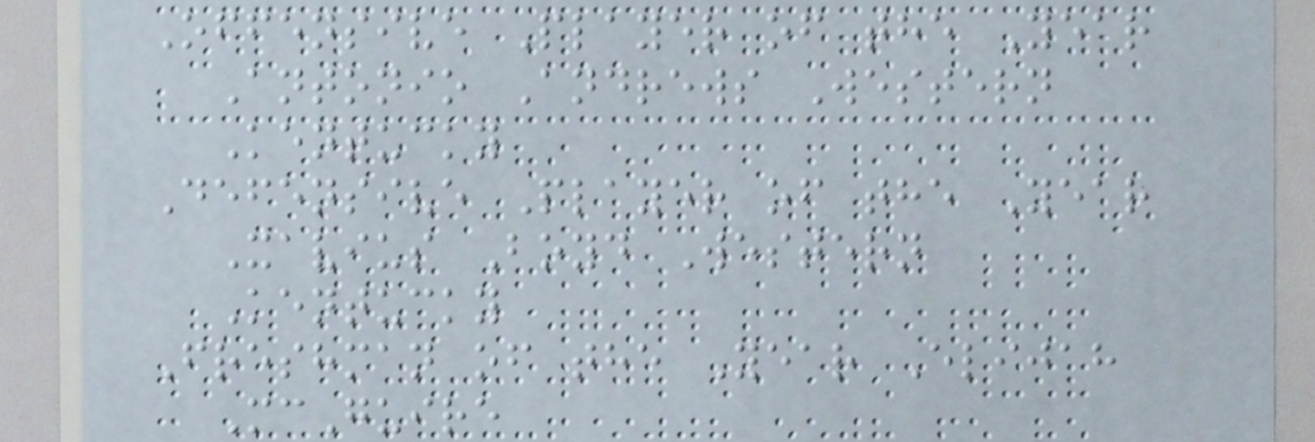Offensive Player of the Year
Antonio Andrews Western
Kentucky
Defensive Player of the Year
Xavius Boyd Western
Kentucky
Freshman of the Year Elijah
McGuire
